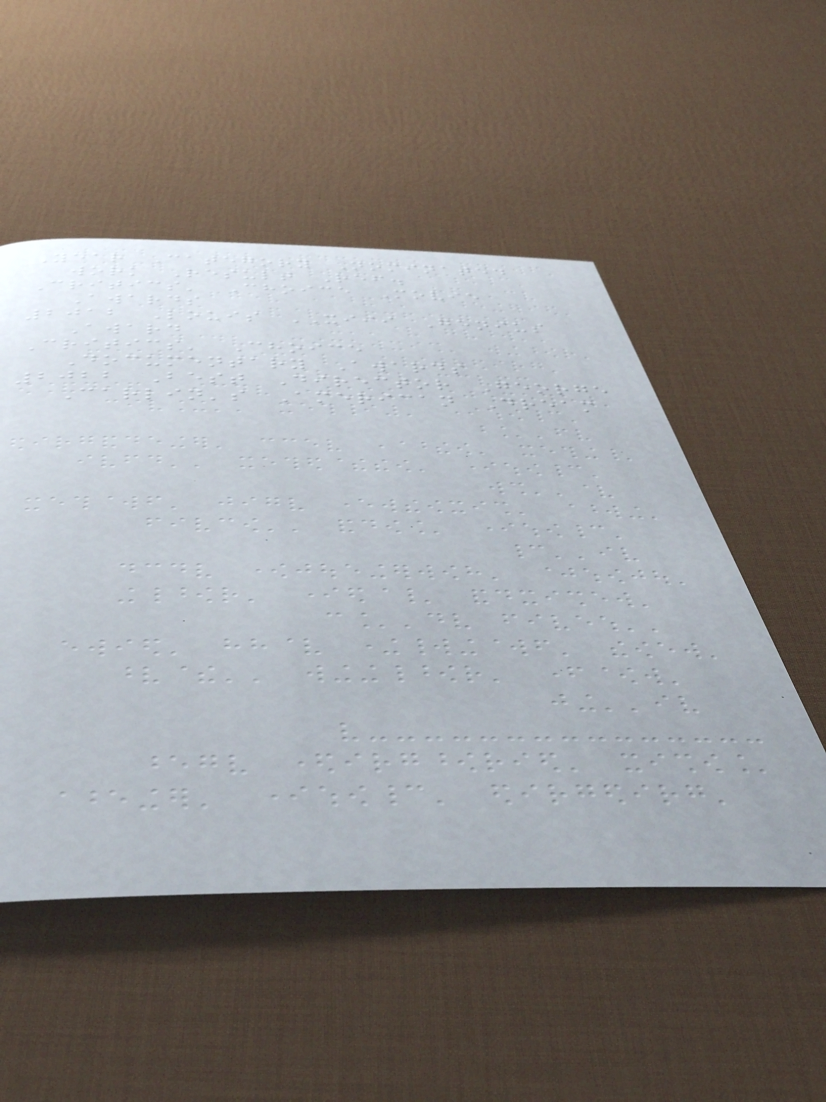Year Category Nominated
work Result Ref.
Critics' Choice Movie
Awards
2012 Louis XIII Genius
Award
Critics' Choice
Documentary Awards
2022 Best Director George
Carlin's American Dream
